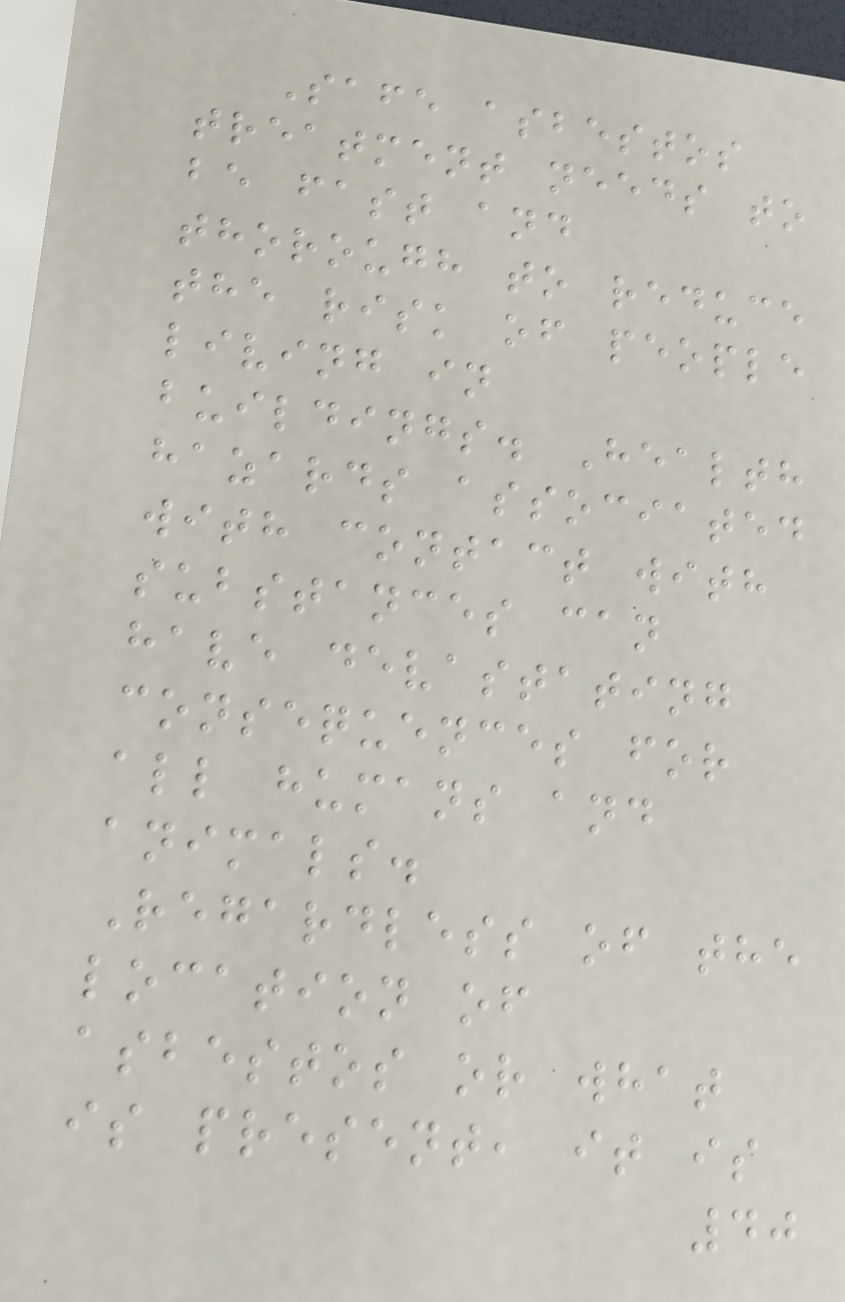Safe asbestos
treatment needs to
be fast and
thorough to reduce
the risk of people
living in
buildings. Health
hazards associated
with contact with
substances can
have devastating
consequences for
all humans and
animals.
Regardless of the
location of
asbestos or what
is present, it is
40
